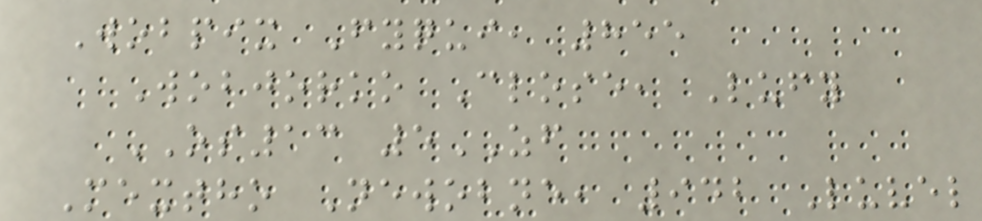Wobpix Fyqui, 855
Wobjorko Close, Lufy
OS13 5ZF
Mextho Newobne, 942 Luvel
